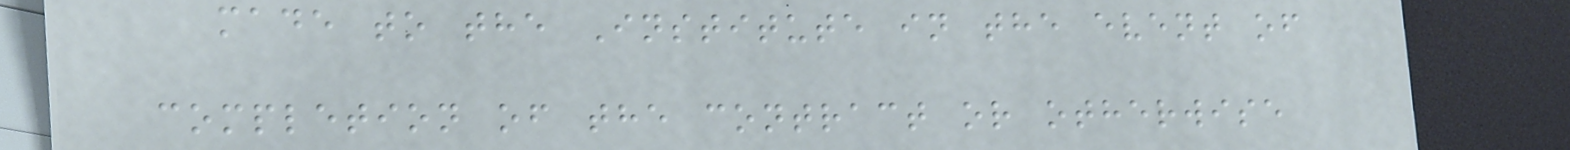made to the Institute in the event of
completion of the contract or otherwise
